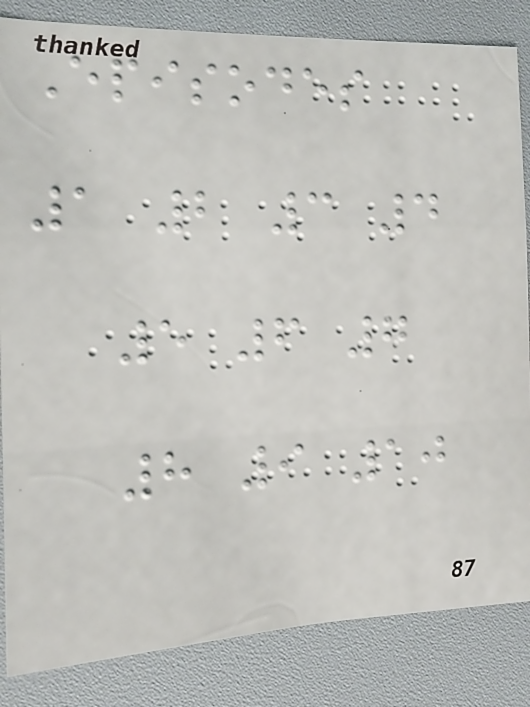Episodes
1 2 3 4
5 6 7
8 9 10
